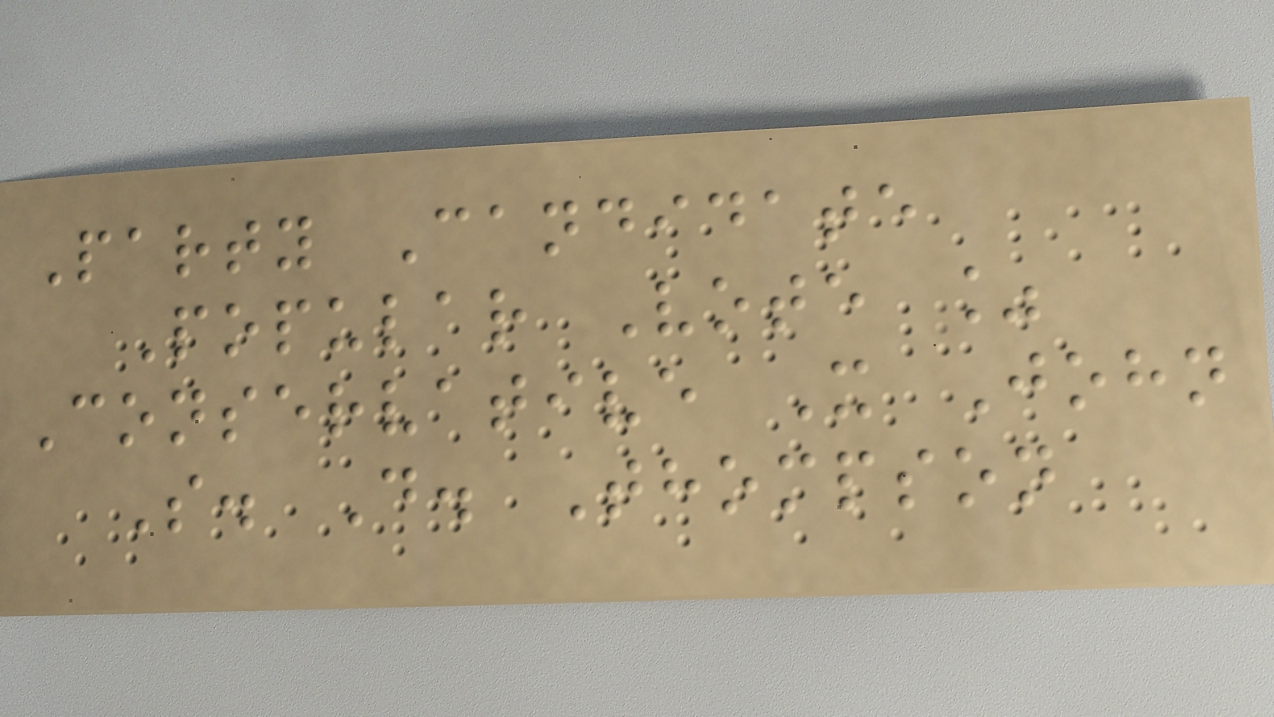Party Candidate
Popular Vote %
Conservative X John
S. D. Thompson
